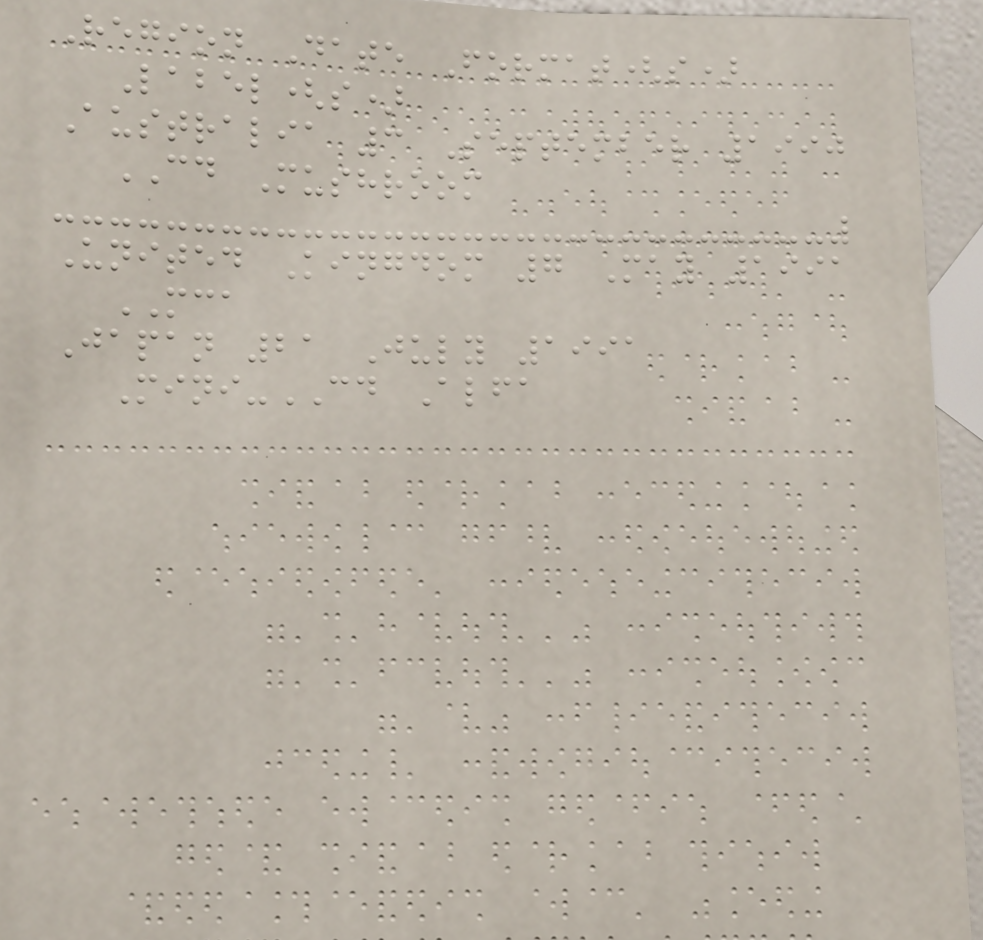Region Date Format(s)
Label(s)
Australia 3 September 1990
CD Mushroom
United Kingdom 7 May 1991
MCA
Japan 21 July 1991
Mini-CD Alfa
